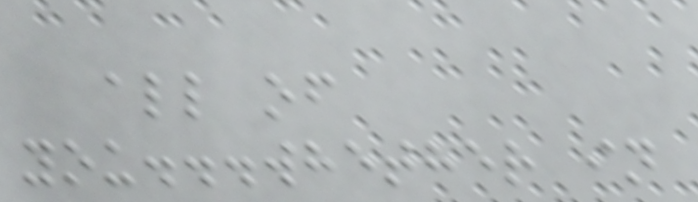all of
you...whether in
